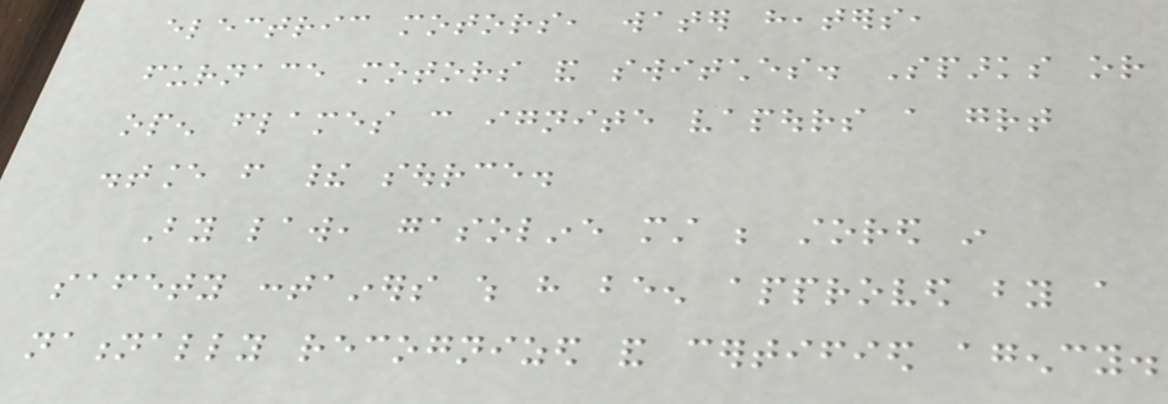electric motors, water heaters,
furnace motors and switches. Sparks or
open flames can ignite vapours a great
distance from their source.
By law, gasoline must be stored in
safety containers which have been approved by a
nationally recognized and certified agency.
